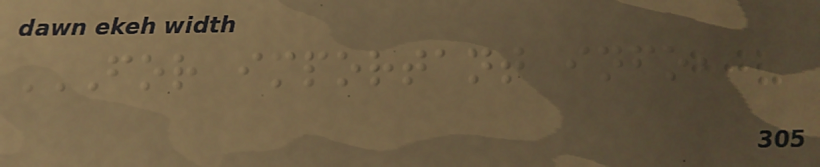FOR IMPORTANT INFO,
